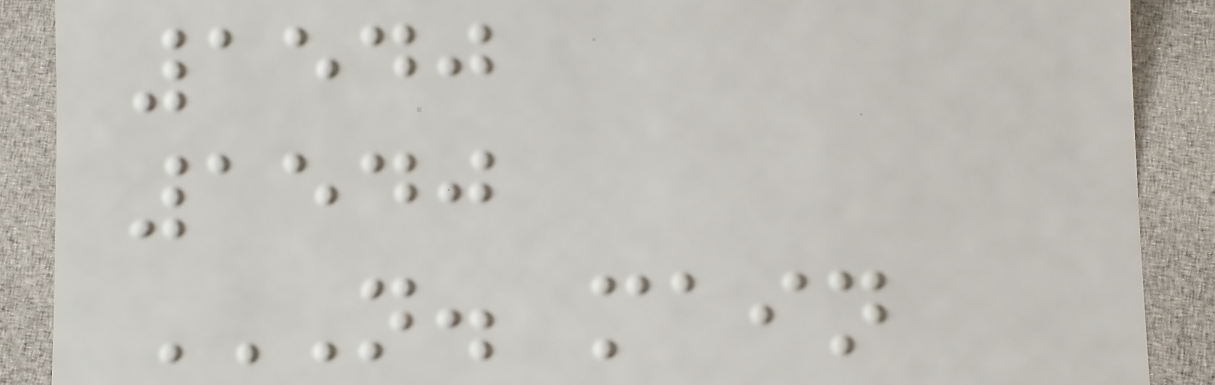1540
1540
N. MAIN
